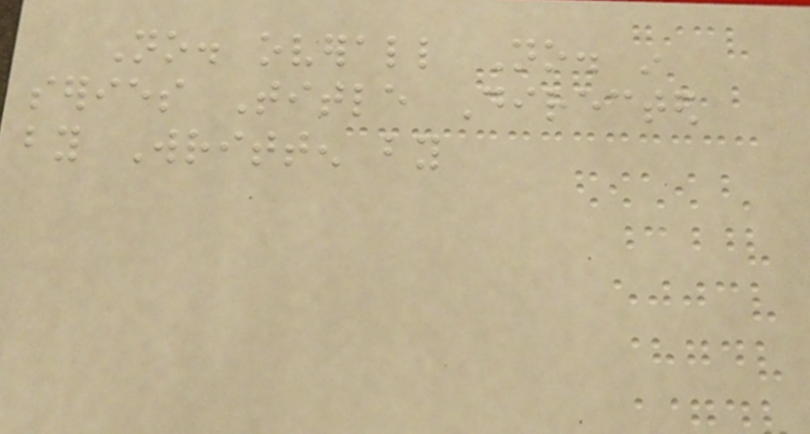No. overall No. in
series Title Directed
by Written by
